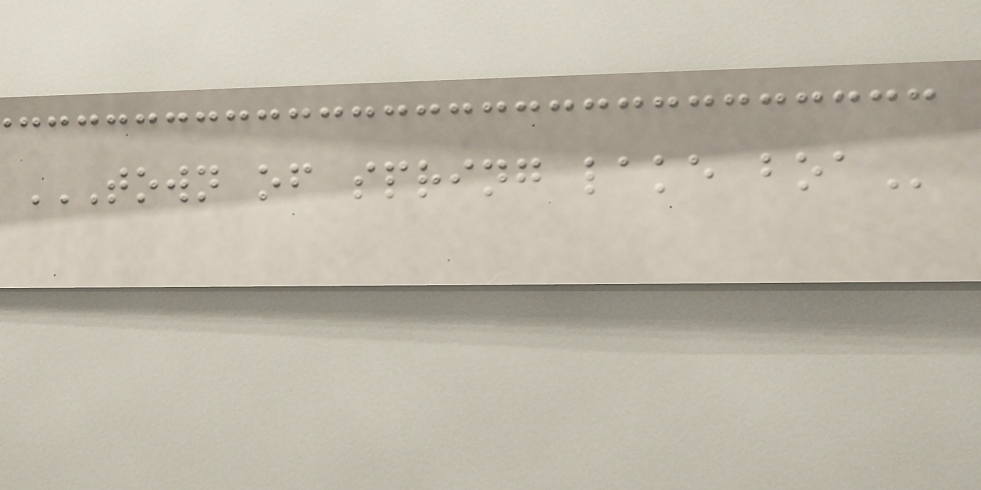TOWN OF SPRING LAKE BOA
